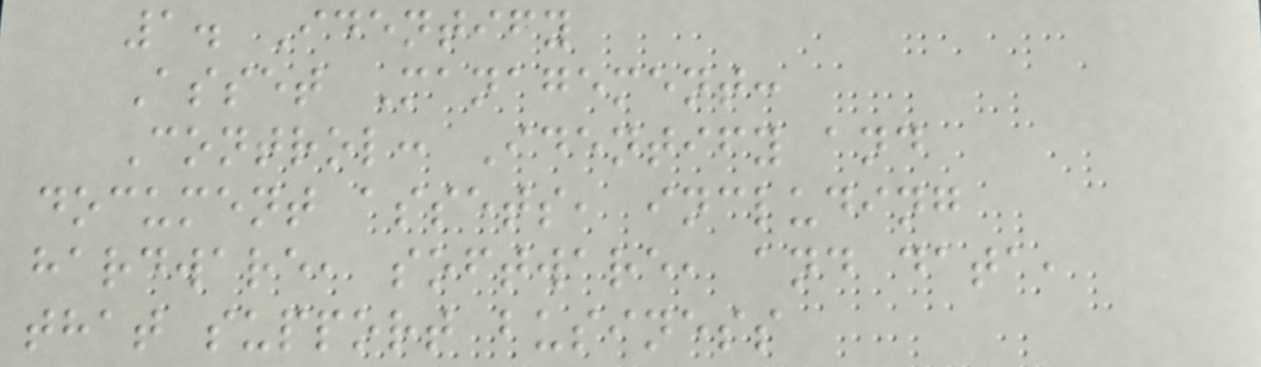1. Identify
Asset Management:
Control: Identify and
document assets, including
hardware, software, and data,
that support business
